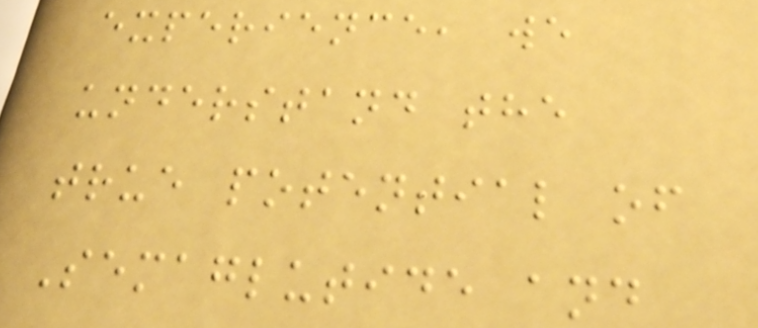experience, we
understand the
true potential of
Semaglutide and
